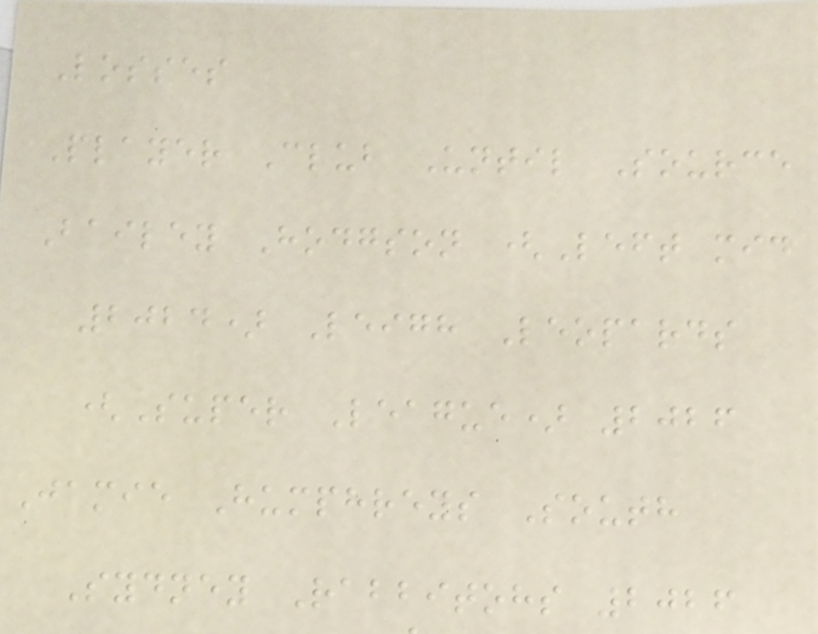Losses
Player Club Until Source
Bailey Hodgson (Left mid
2024) Leigh Leopards
(Super League) 2026
Jamie Humphreys South
Sydney Rabbitohs 2026
